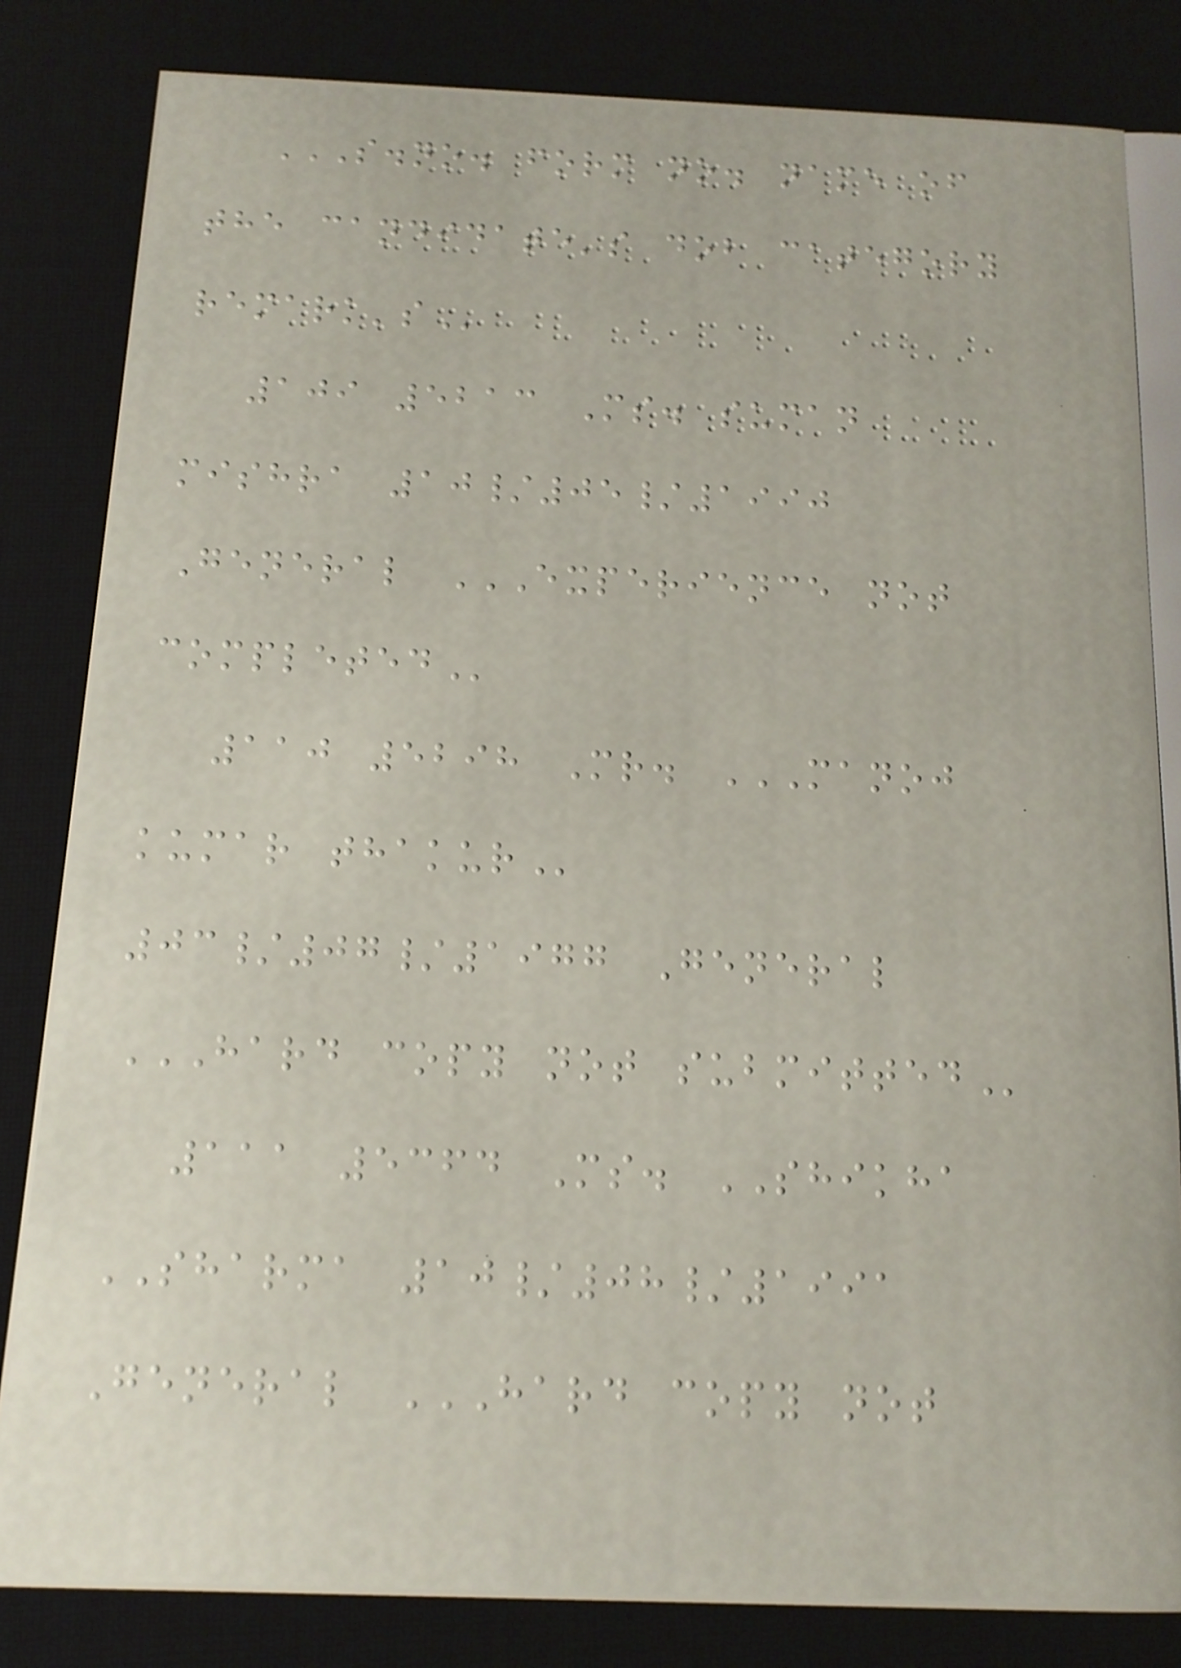S.NO. FORM NO. NAME OF
THE CANDIDATE'S DOB CATEGORY
REMARK'S
109 5213 Ms. suman
mishra 10/05/1990
General EXPERIENCE NOT
COMPLETED
110 5298 Mr. MANOJ
KUMAR THAKUR
03/07/1977 General
HARD COPY NOT SUBMITTED
111 5364 Ms. SHIKHA
SHARMA 10/08/1991
General HARD COPY NOT
